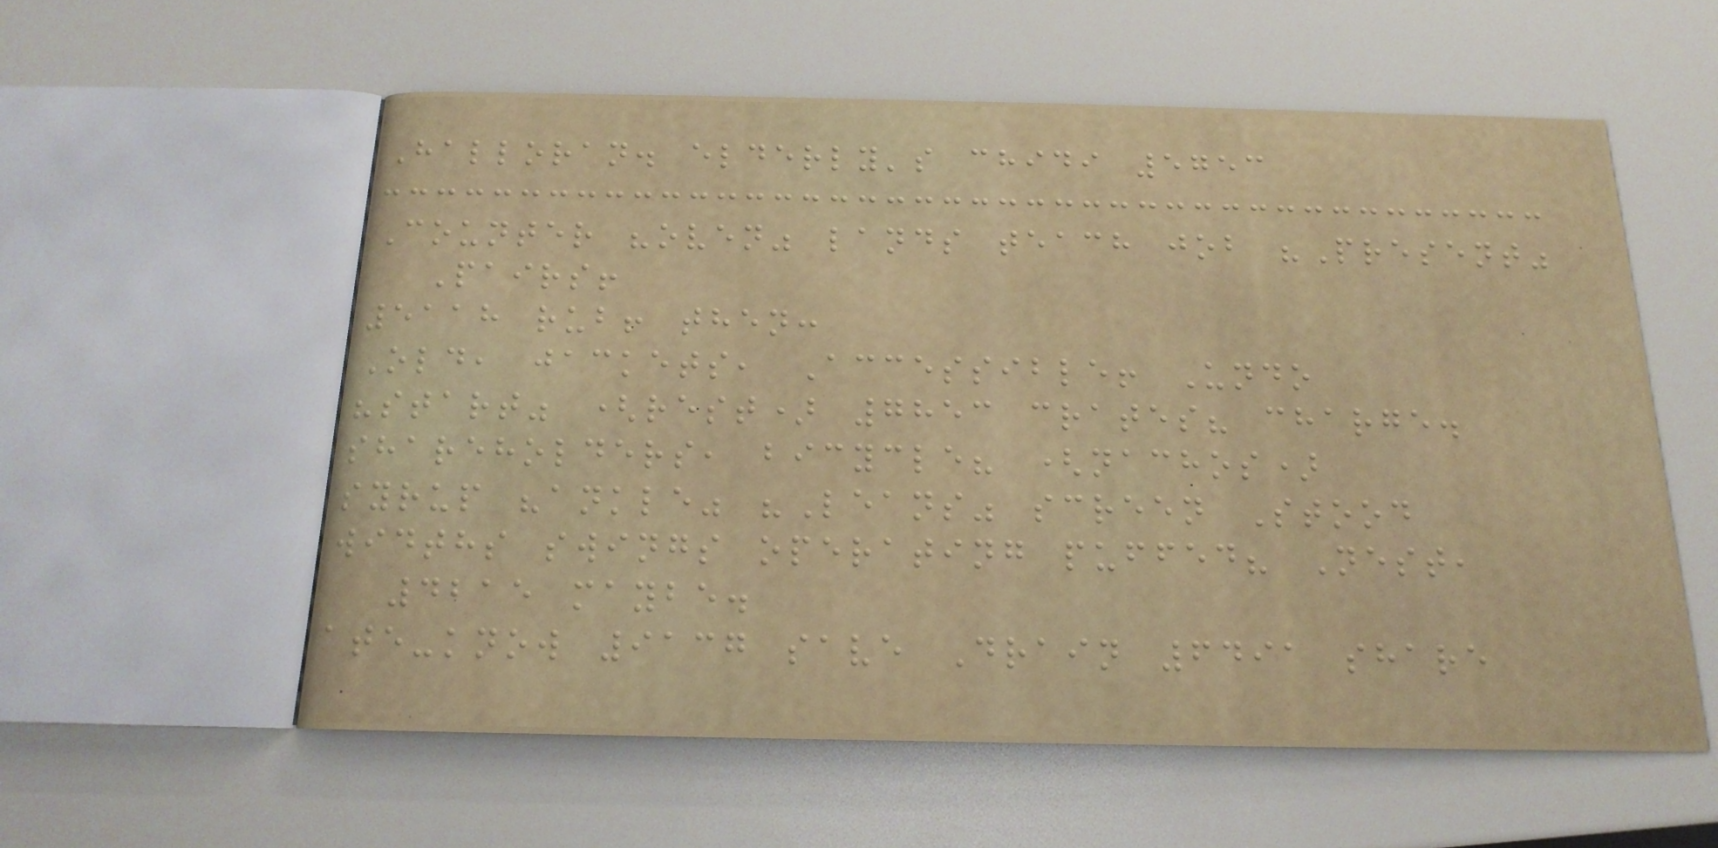Halloran. elderly's chidi 5753
Counter "oven" lands teach job "Present"
Pairs!
5118 rub! then:
Old, jackets, Accessible! Undo
"start" (rest) 7853 crates? charge.
shareholders, bicycle? (nachos)
syrup "ankle" "Leans" screen Stood
widths swings operating puffed? Nest,
4215 maybe.
ate-know 9137 save Drain 6491 share
